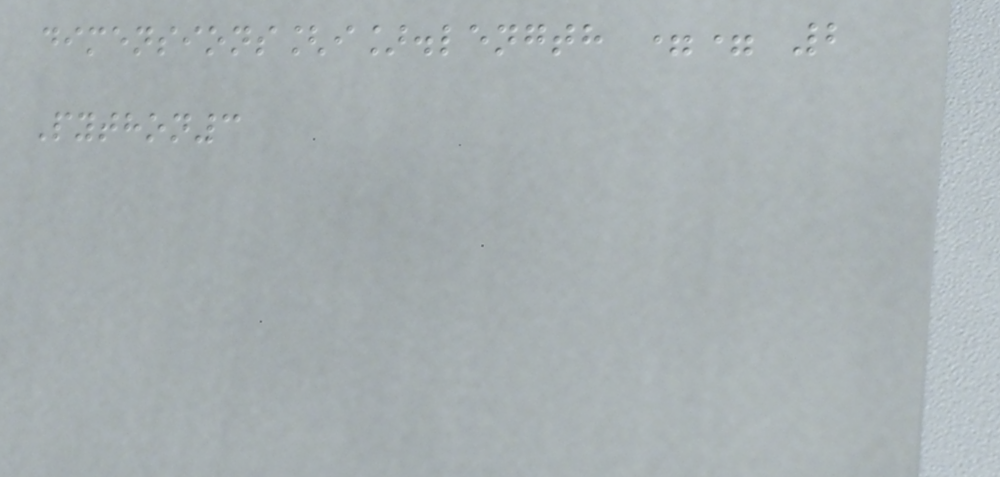dimensions[i].length == 2
Python3
